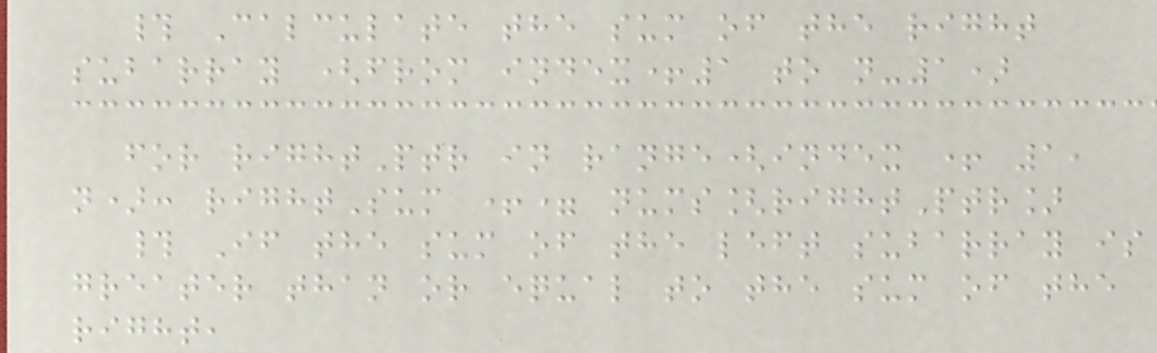# Calculate the sum of the right
subarray (from index+1 to n-1)
for rightPtr in range(index + 1,
n): rightSum += nums[rightPtr]
# If the sum of the left subarray is
greater than or equal to the sum of the
right,
